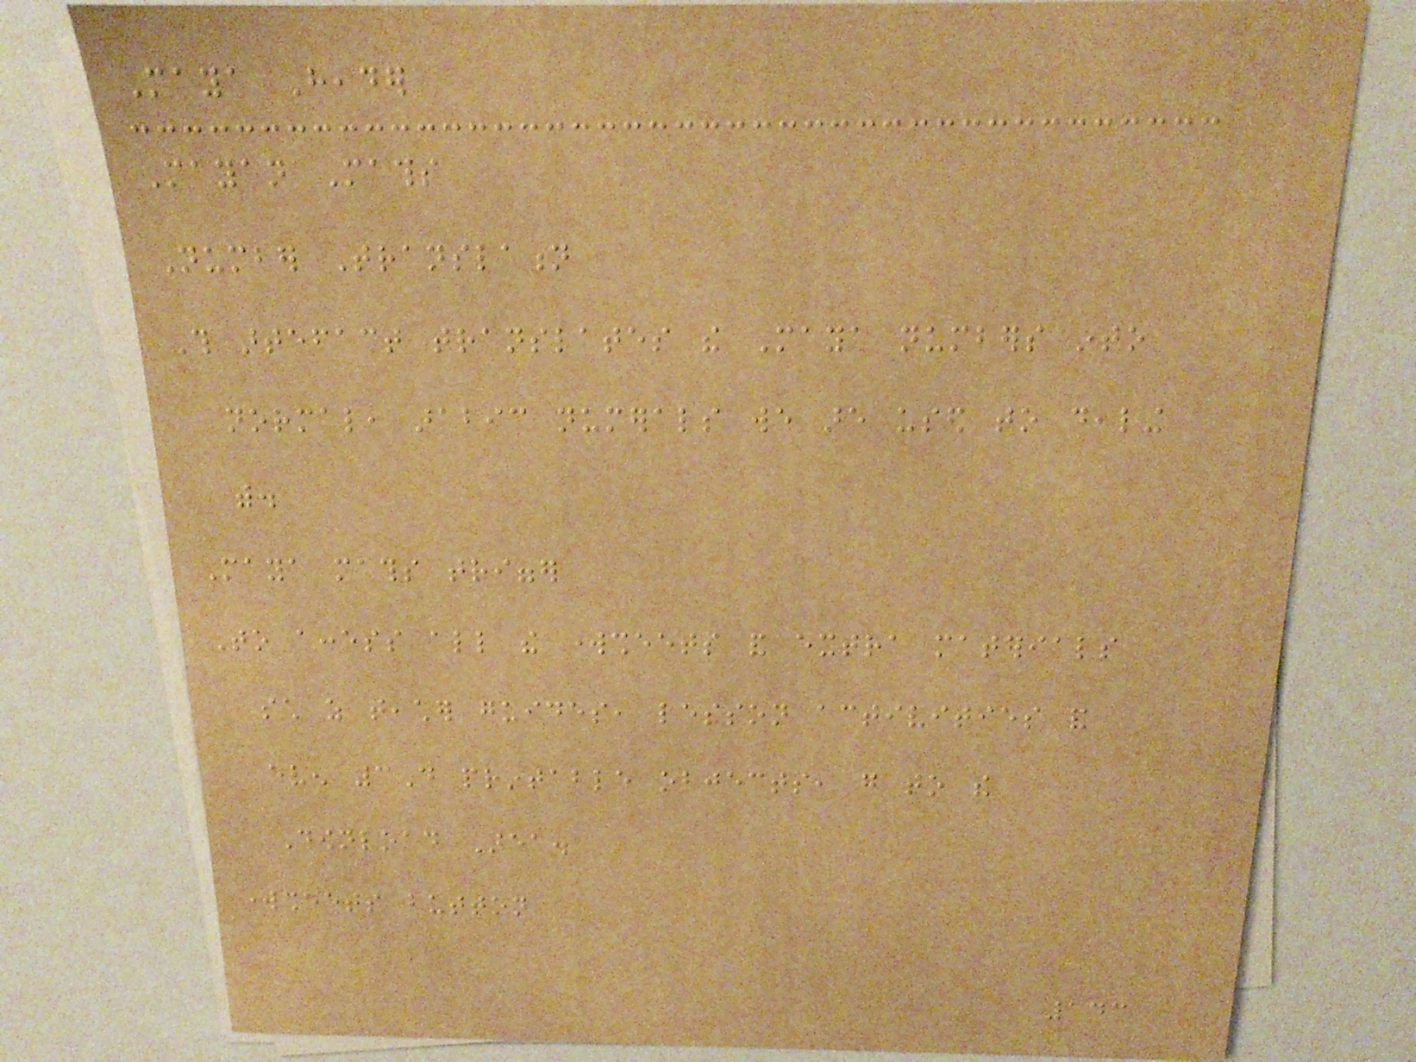Maya Header
Mayan Maths
Number Translation
This artefact translates the Maya numbers into
normal, arabic numerals we are used to dealing
with.
Maya maths trigger
To access all the worksheets and extra materials
such as teacher guides, lesson activities and
even 3D printable objects, go to the
Download Area.
worksheets button
143
